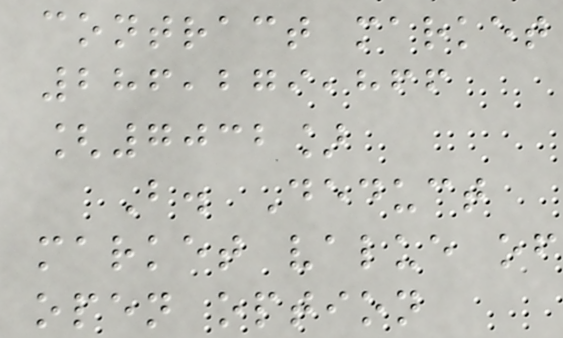contract market
286,279,866
[7032]
B. Deduct
market value of
open option
